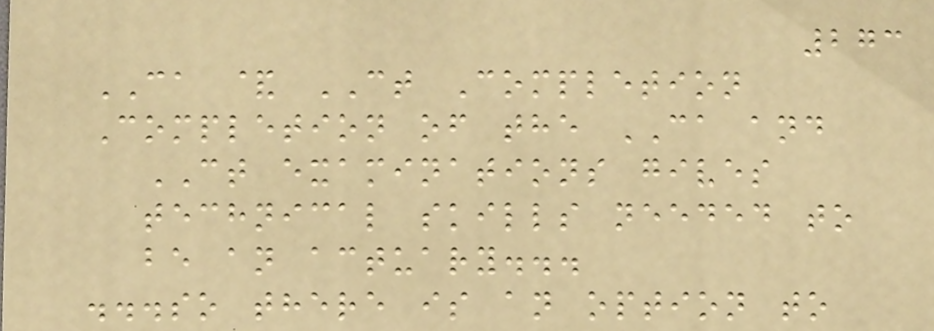273
CA & CT Completion
Completion of the CA and
CT examinations gives
technical skills needed to
be an actuary...
...so there is an option to
